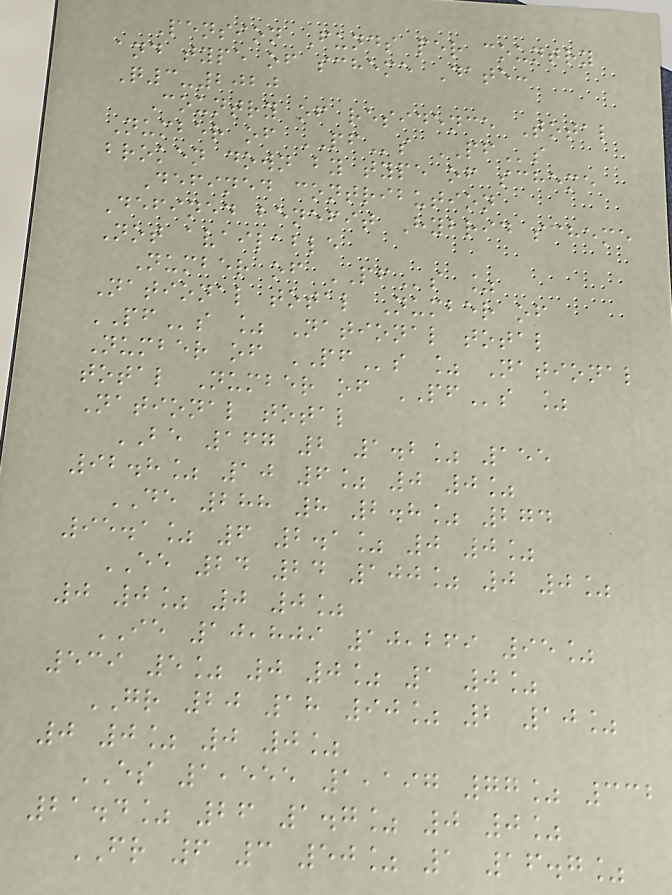Pension Funds per country
and type of scheme Date:
Q3-2020
Country of residence Total
Number of PFs PFs
broken down by type of scheme
Defined contribution
Defined benefit Hybrid scheme
Not available
Number of PFs %
National total Number of
PFs % National total
Number of PFs % National
total Number of PFs %
National total
BE 167 2 1.2% 155
92.8% 10 6% 0 0%
DE 288 8 2.8% 274
95.1% 6 2.1% 0 0%
EE 24 24 100% 0 0%
0 0% 0 0%
IE 10,809 10,269 95%
539 5% 0 0% 1 0%
GR 20 18 90% 2 10%
0 0% 0 0%
ES 1,555 1,197 77% 332
21.4% 26 1.7% 0 0%
FR 6 3 50% 1 16.7%
